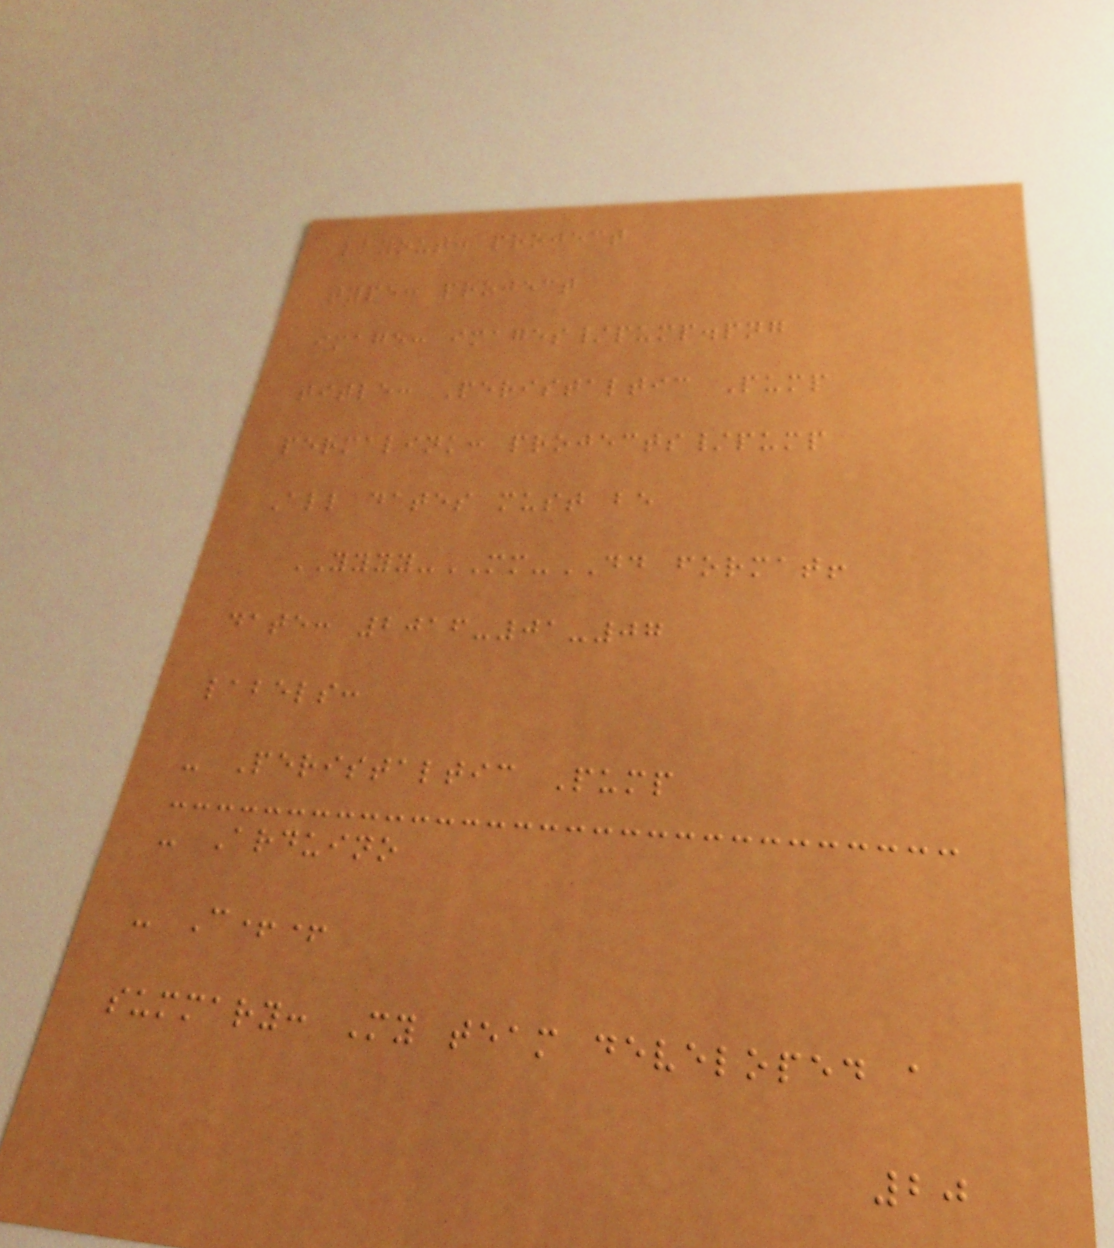layout: project
type: project
image: images/pump.png
title: Peristaltic Pump
permalink: projects/pump
All dates must be
YYYY-MM-DD format!
date: 2016-01-07
labels:
- Peristaltic Pump
- Arduino
- C++
summary: My team developed a
20
